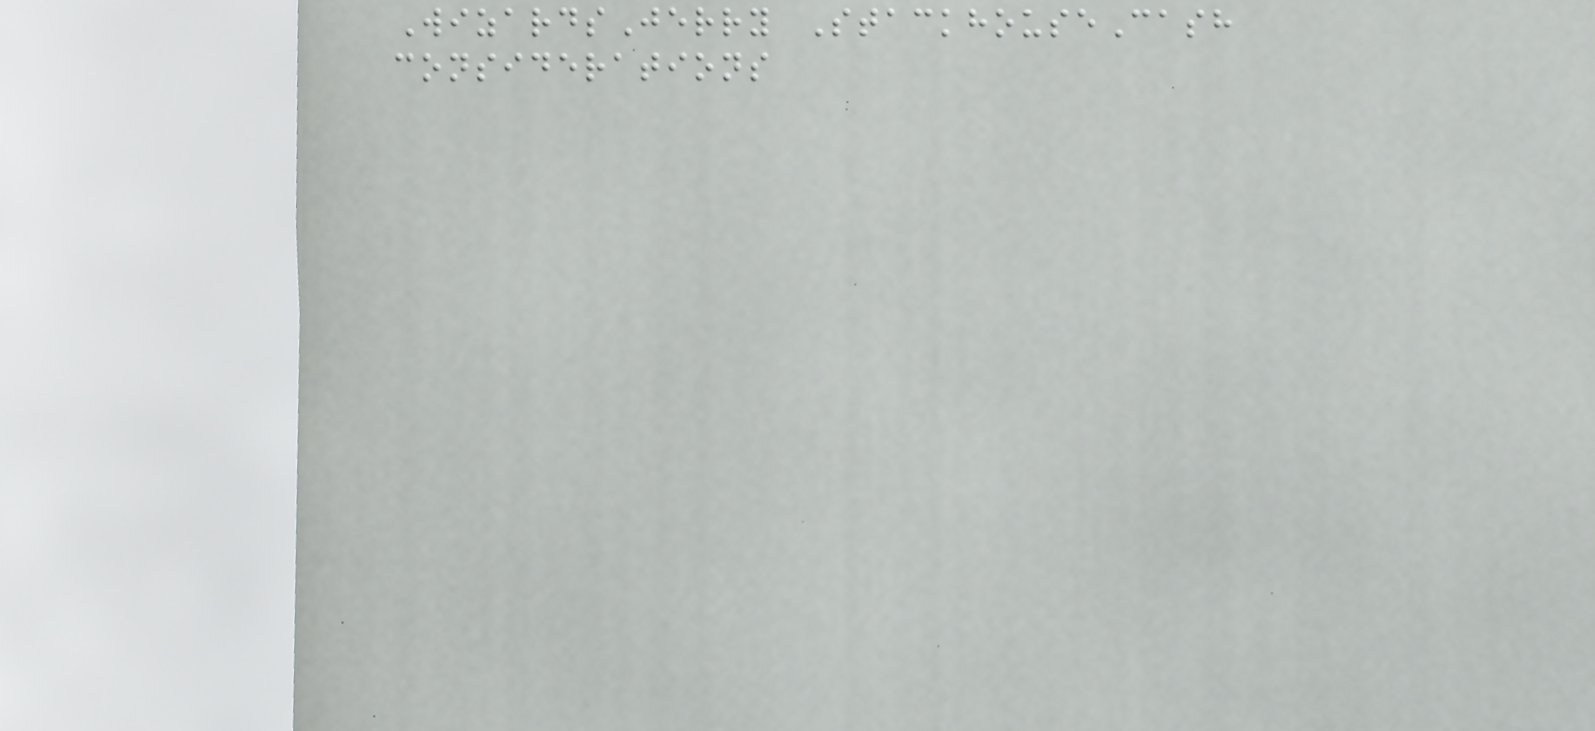WizardsJerry StackhouseCash
considerations
